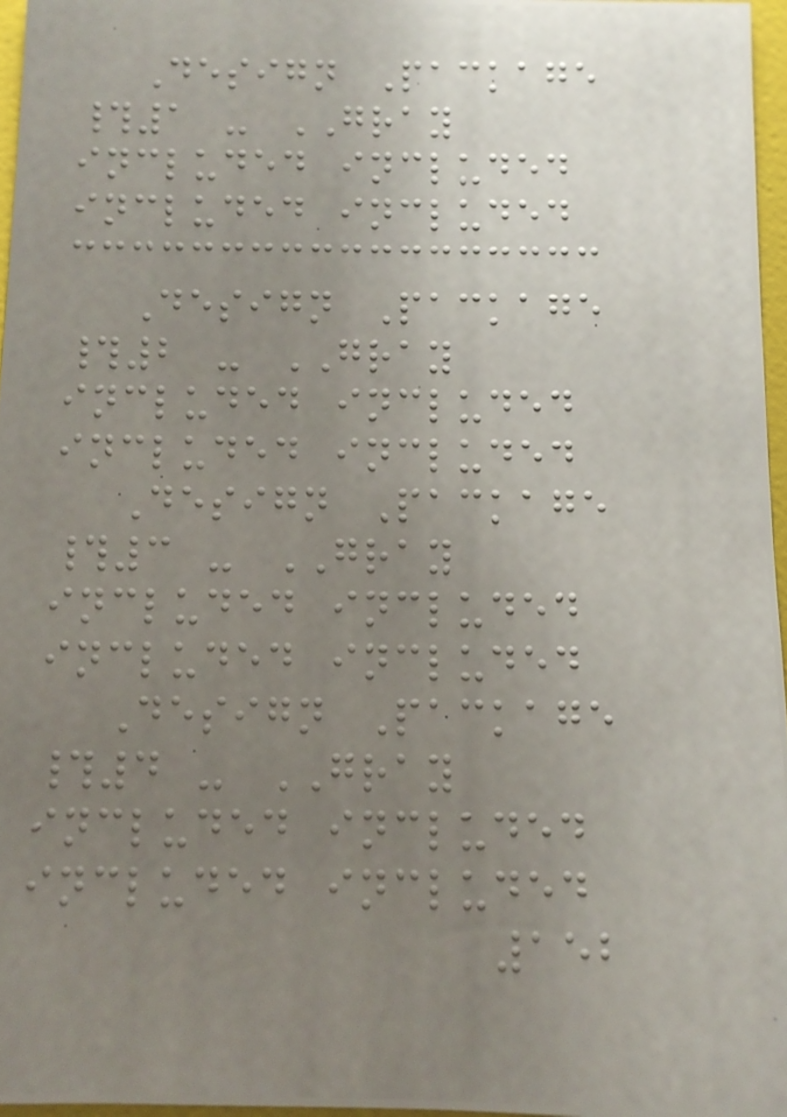Design Package
#1 - GRAY
included included
included included
Design Package
#2 - GRAY
included included
included included
Design Package
#3 - GRAY
included included
included included
Design Package
#4 - GRAY
included included
included included
152
